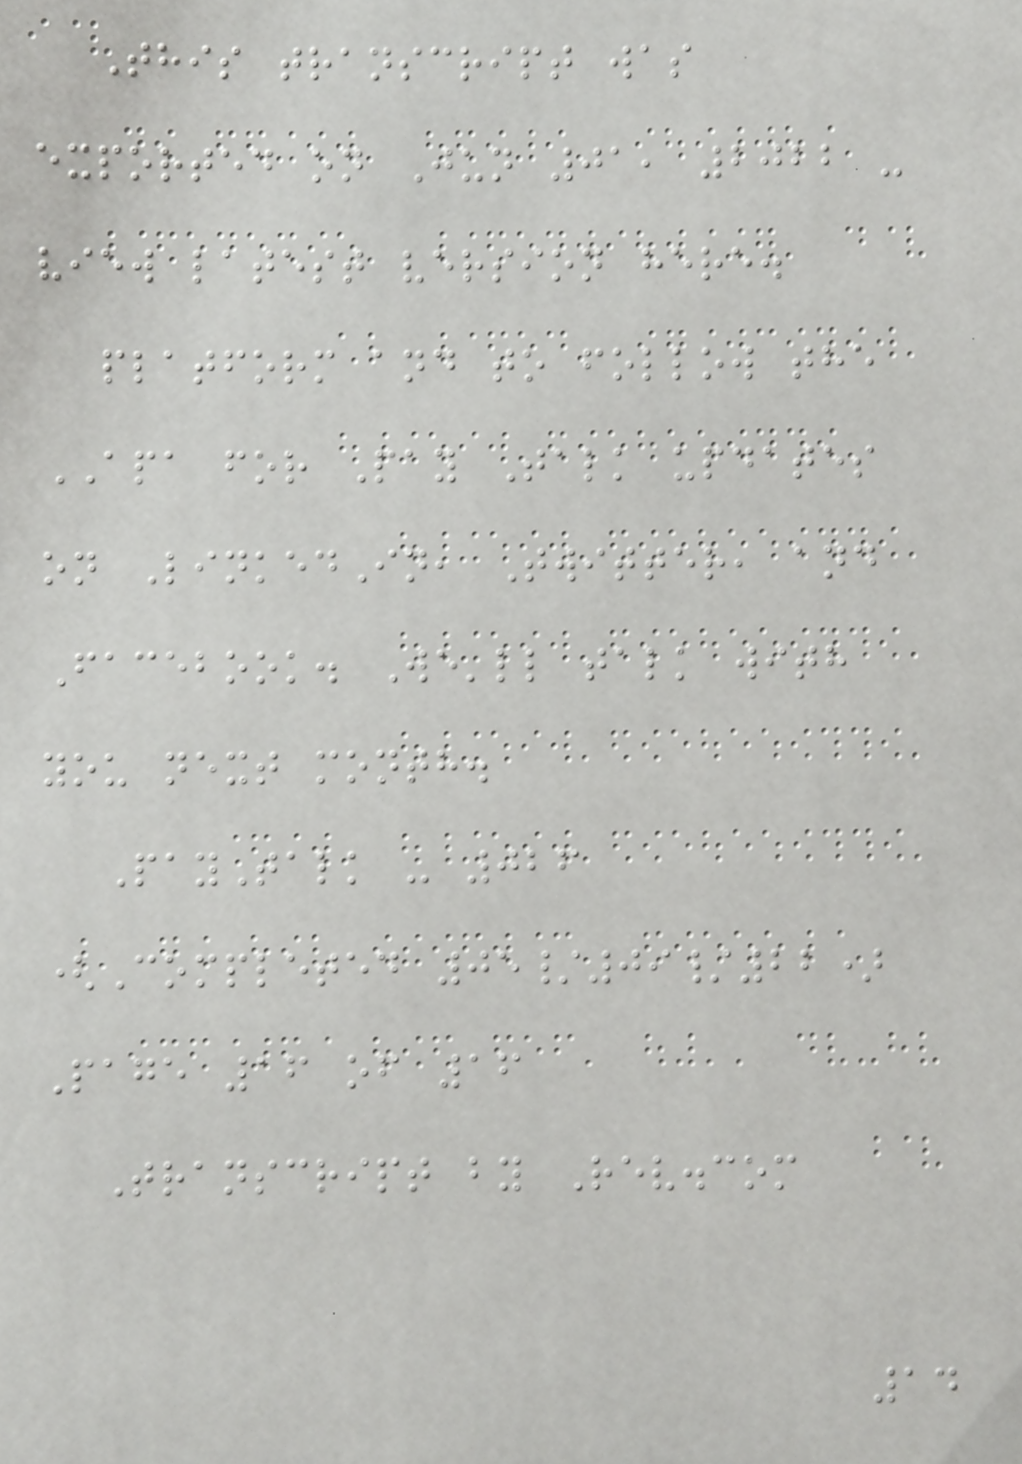This transcript was
exported on Jun 01, 2022 -
view latest version here.
platform and to follow the
APA for Pay Talk updates
on LinkedIn, Twitter, and
Facebook. We'll talk with
you next month.
PayTalk - 026
(Completed 05/09/22)
Page 16 of 16
Transcript by Rev.com
14
